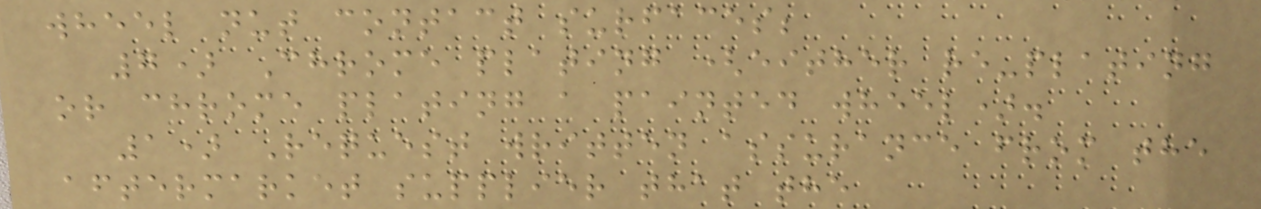wheel nut contact surfaces;
7) Chrome plating (either re-plating
or chrome plating a painted wheel).
1) Request written assurance from the
aftermarket supplier that the
